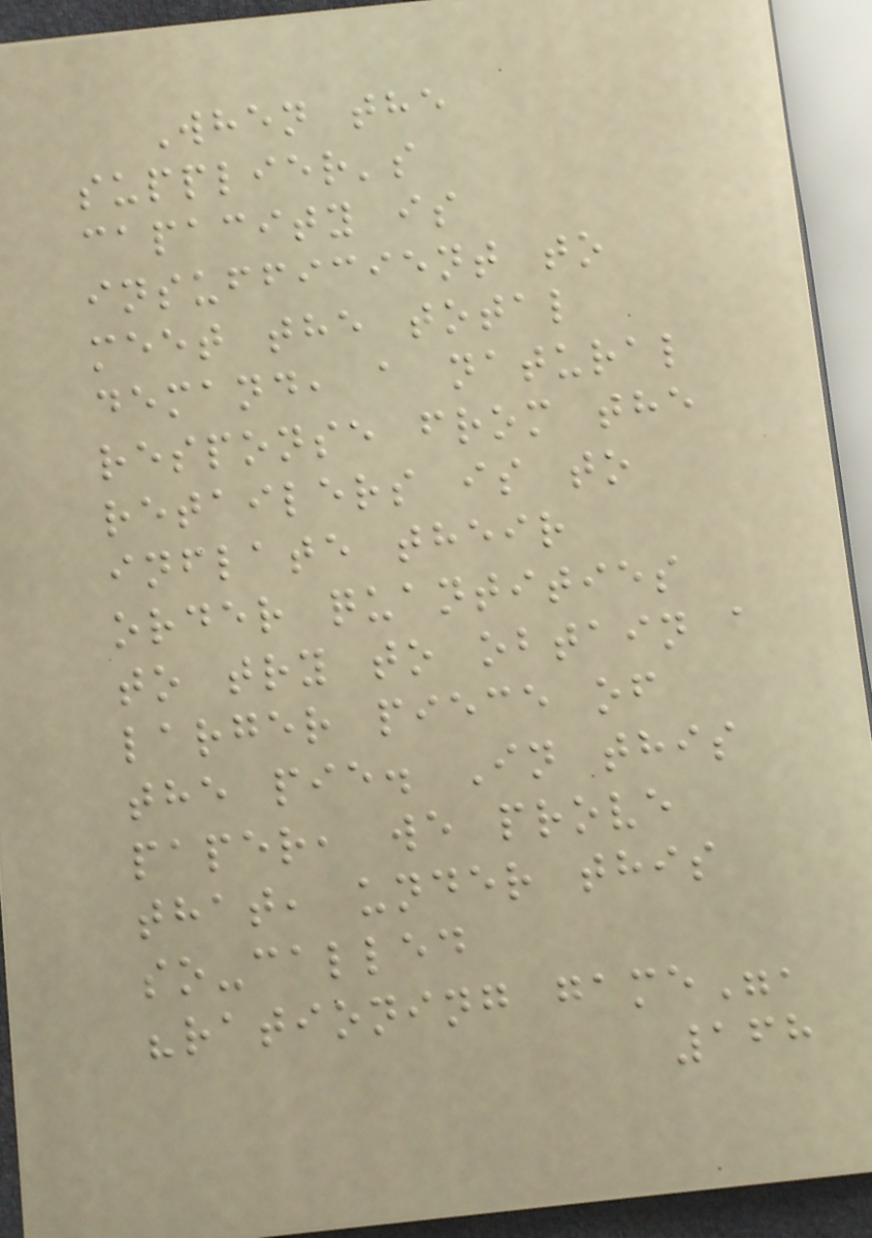When the
supplier's
capacity is
insufficient to
meet the total
demand, a natural
response from the
retailers is to
inflate their
order quantities
to try to obtain a
larger piece of
the pie. In this
paper, we prove
that, under this
so-called
"rationing game",
168
